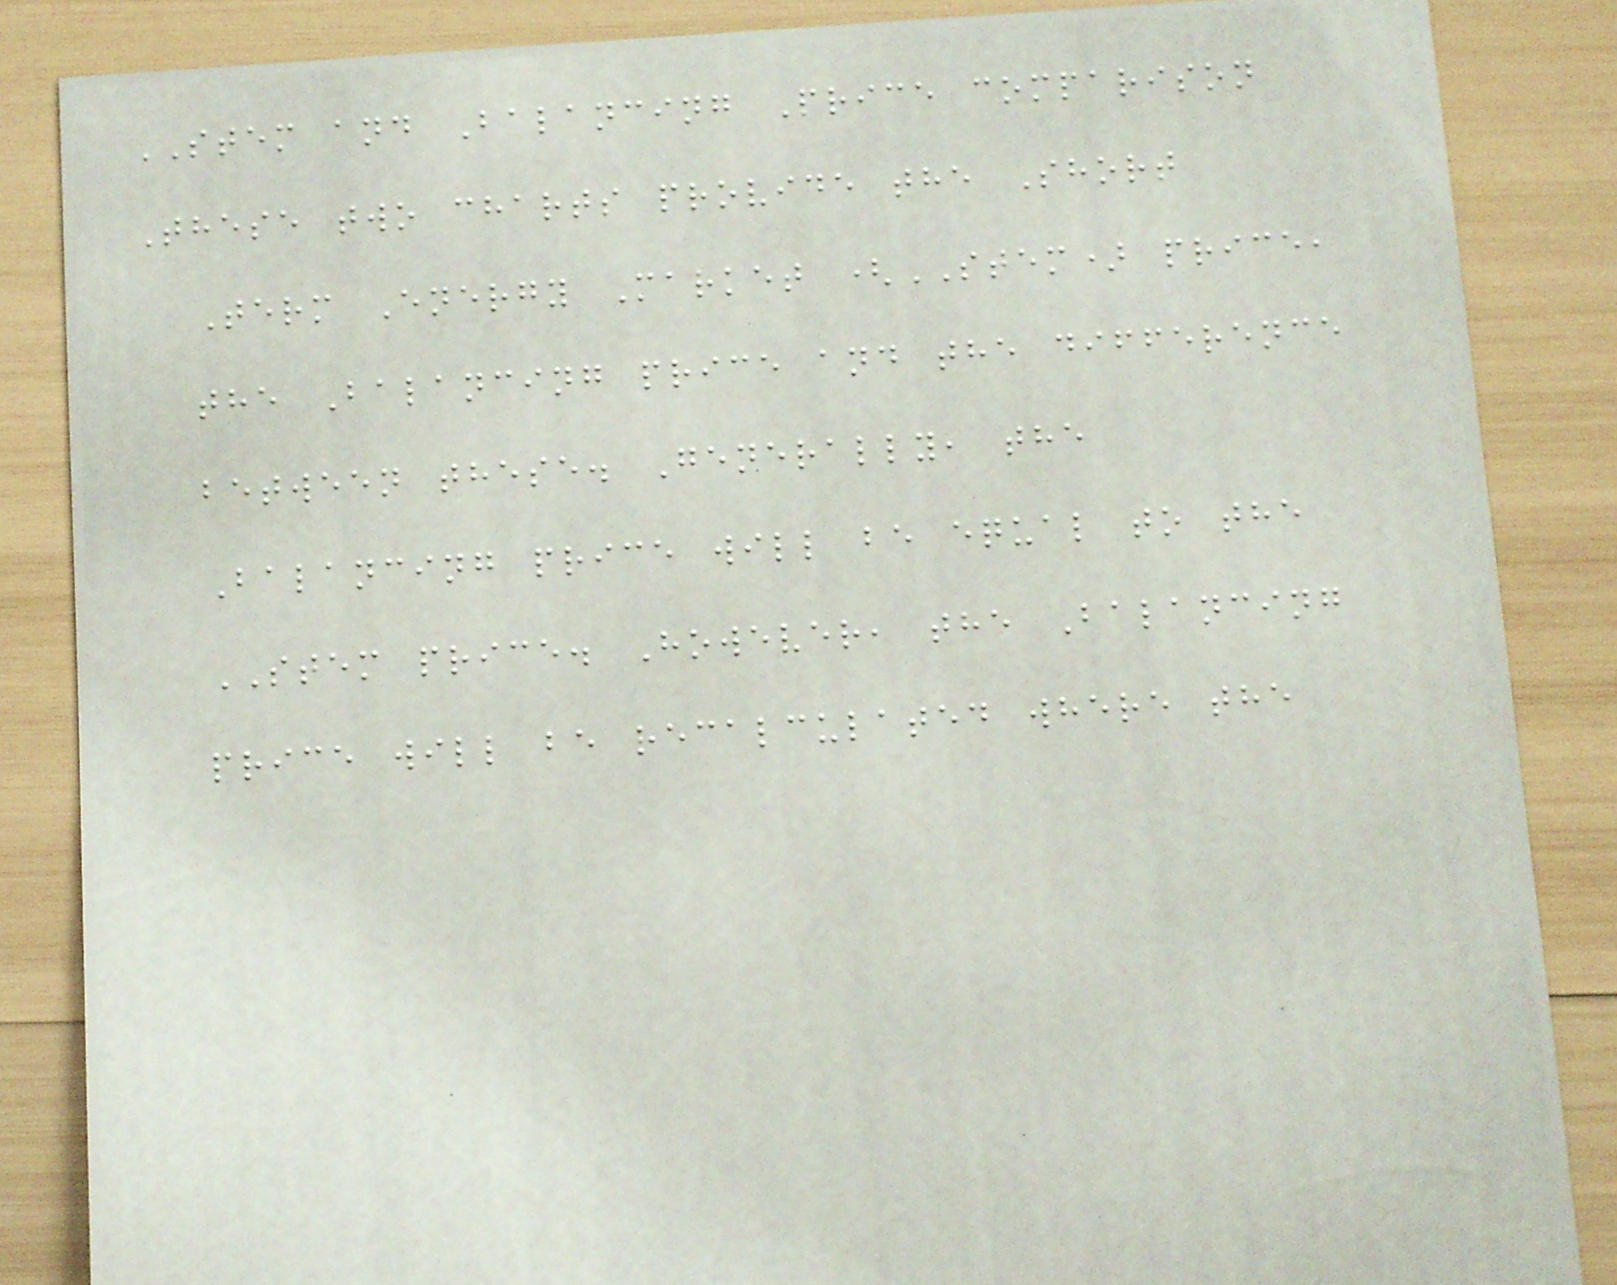STEM and Balancing Price comparison
These two charts provide the Short
Term Energy Market (STEM) price,
the Balancing price and the difference
between these. Generally, the
Balancing price will be equal to the
STEM price. However, the Balancing
price will be recalculated where the
